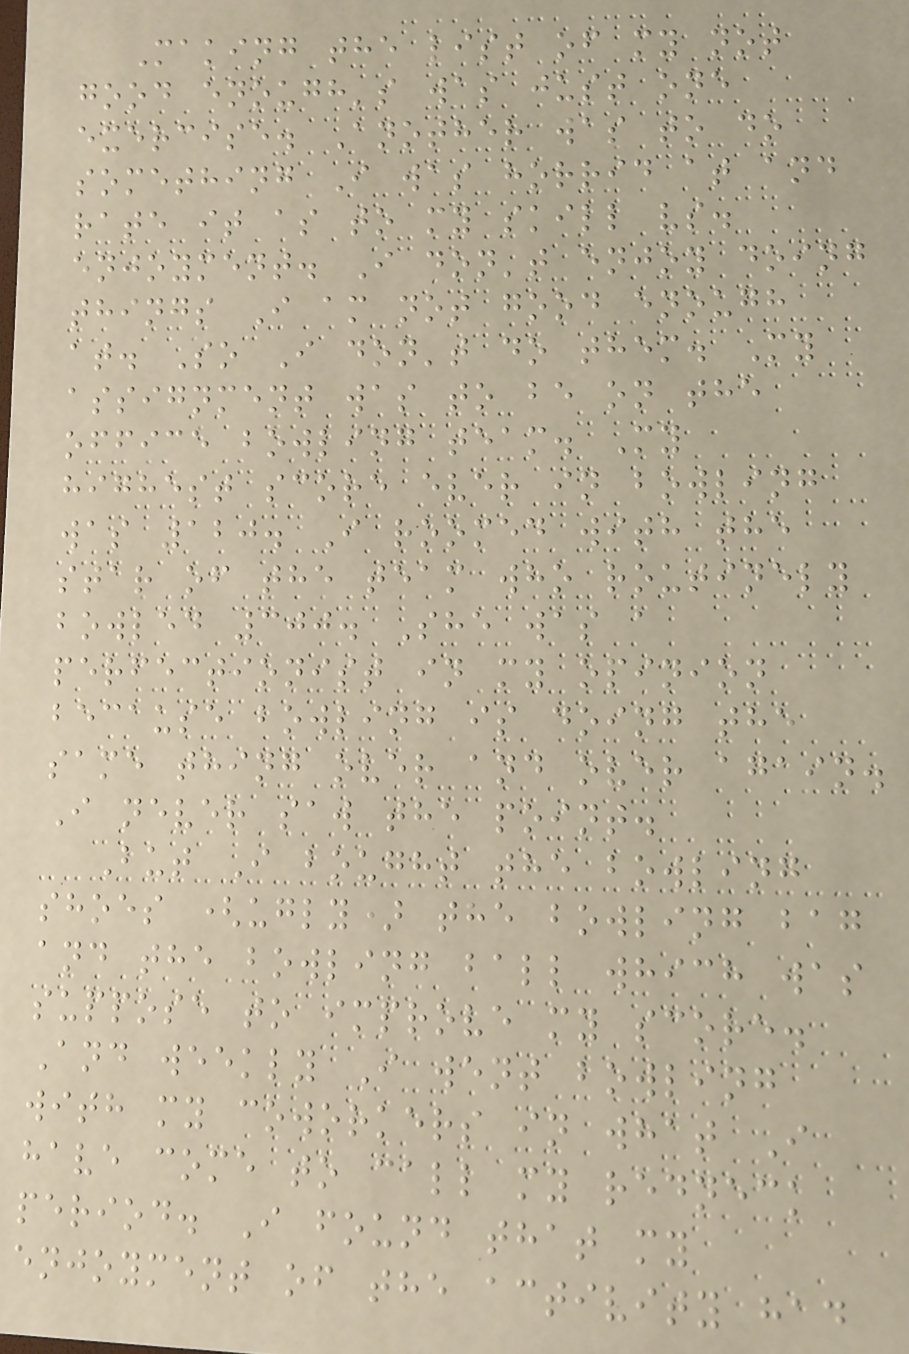Making the list of my not
good enough's was just one
exercise. Another was to do
something I was horrid at and
rate it as to my skill vs.
enjoyment. I don't enjoy doing
things I am not good enough
at. So I don't do them. My
assignment was to be on the
office bowling team. My
highest score ever in bowling
was 120. I roomed with the
star of the team who routinely
bowled 300. She was a
perfectionist in my opinion
because bowling is doing the
same thing over and over again.
I never saw the point.
But I bought the bowling
shoes (ugly) the bowling bag
and the bowling ball which was
suppose to improve my score.
And weekly I went bowling
with my coworkers in what I
have come to call my redneck
period. I found that my
enjoyment of the activity had
